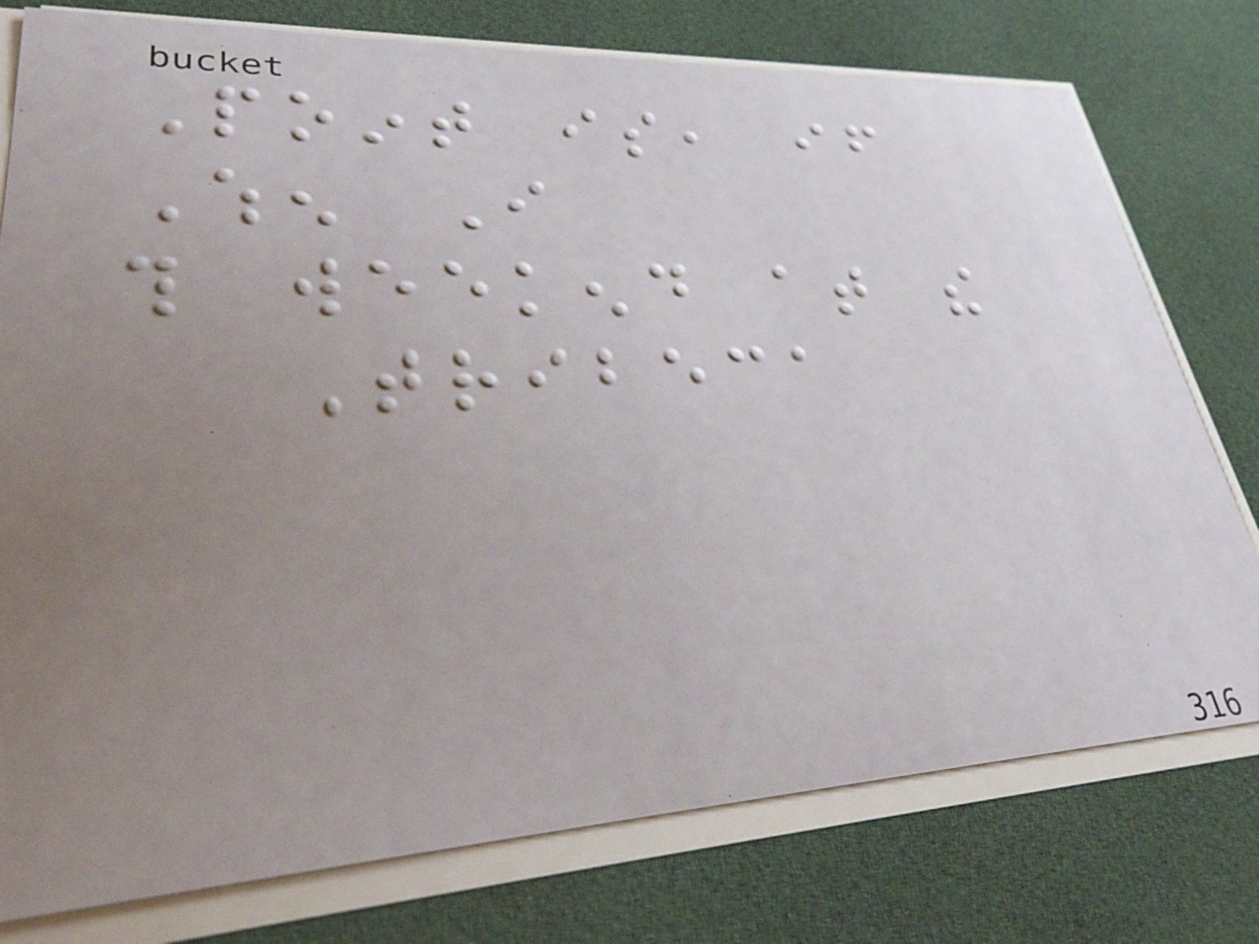Point is, if
When I
this weekend at the
Tribeca
